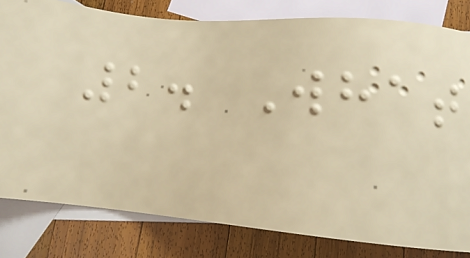2. What
